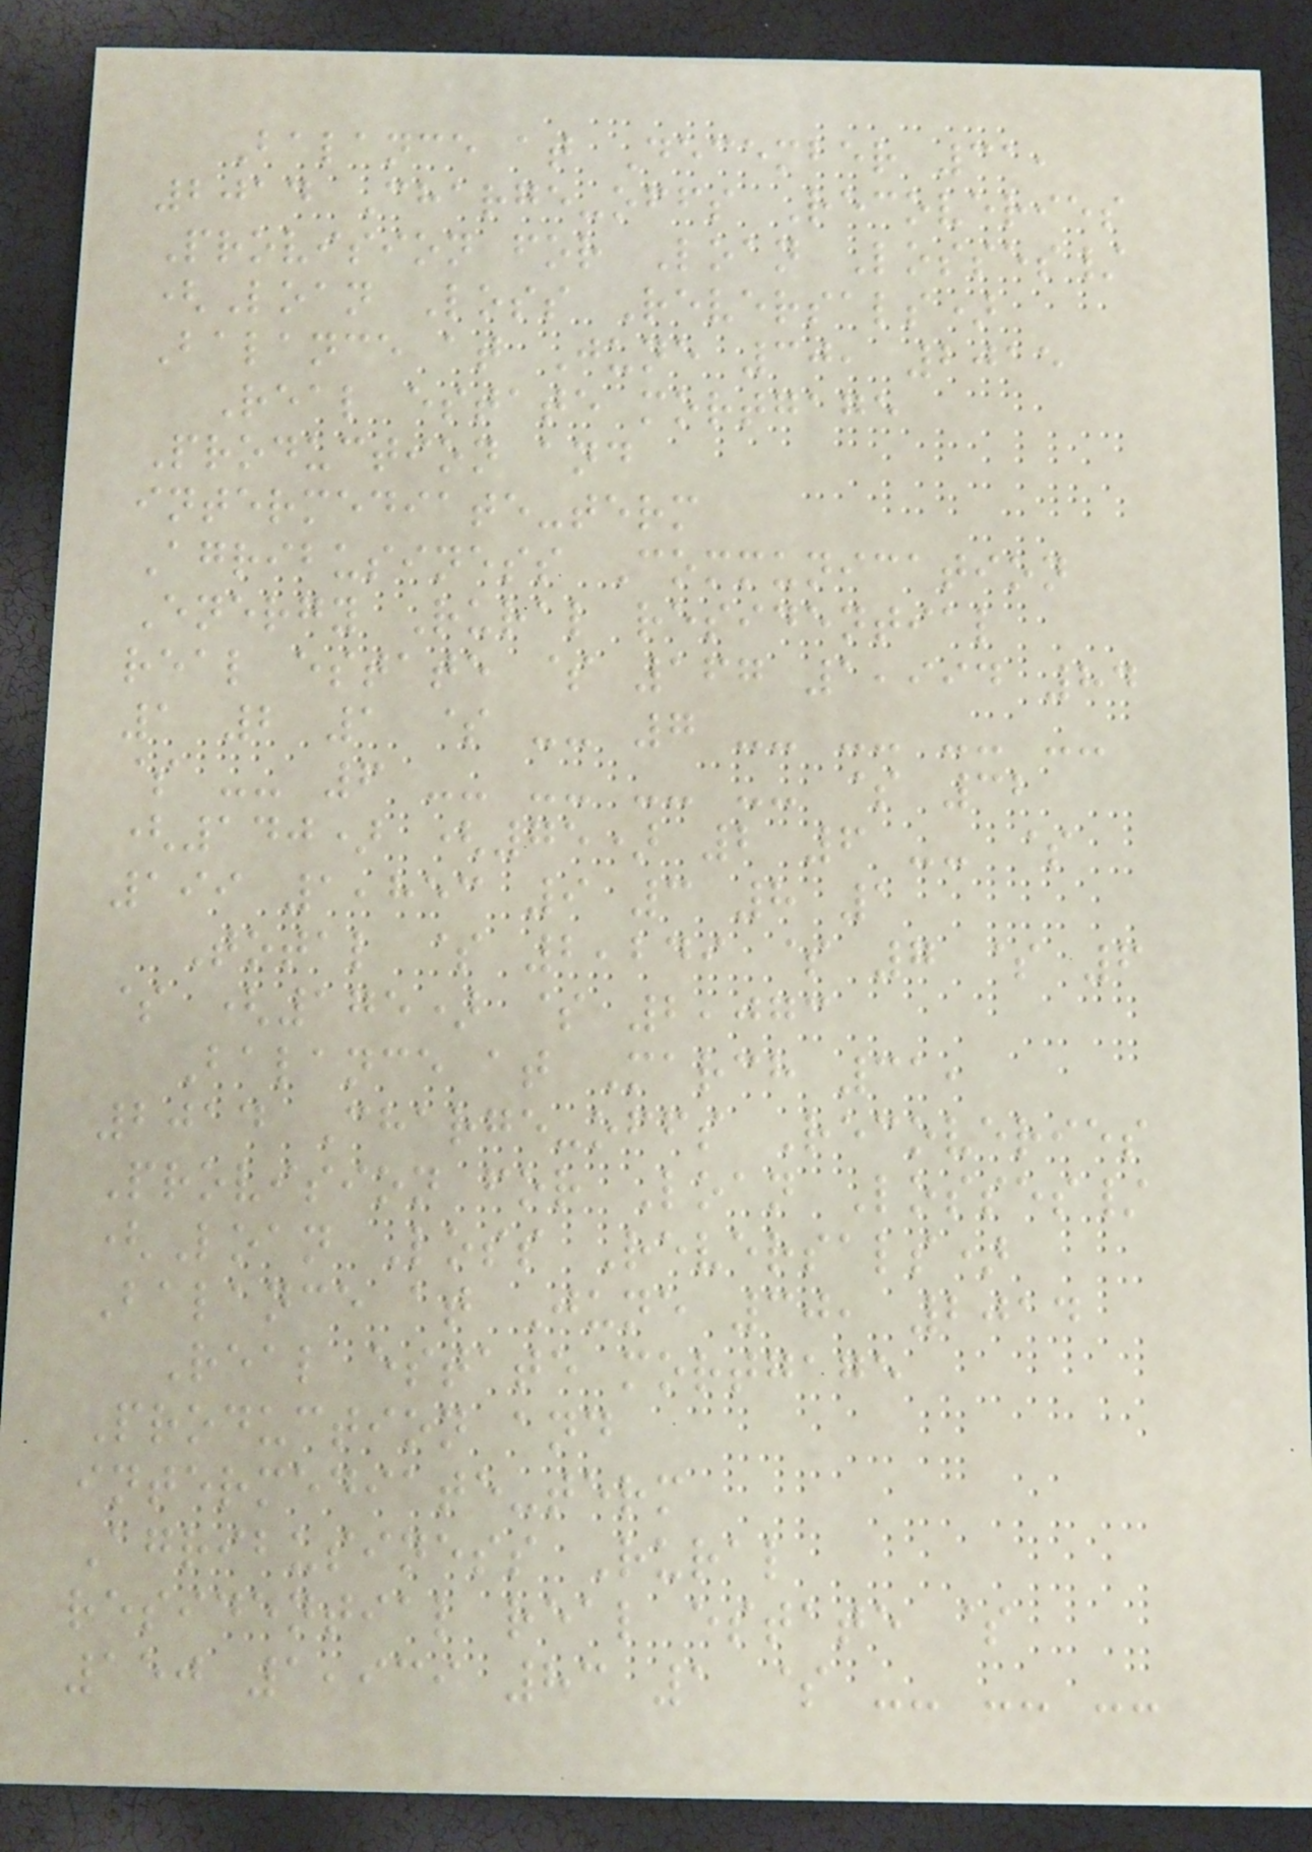Balance at December 31,
2014 Charge-offs Recoveries
Provision for Loan Losses/
(Loan Loss Reversals)
Balance at June 30, 2015
Real estate mortgage
Production and
intermediate-term
Agribusiness Communication
Energy Rural residential
real estate $ 167 1,994 84
1 2 1 $ -- 7 -- -- -- --
$ -- 6 -- -- -- -- $ 32
(140) (75) 2 6 -- $
199 1,853 9 3 8 1
Total $ 2,249 $ 7 $ 6
$ (175) $ 2,073
Balance at March 31,
2014 Charge-offs Recoveries
Provision for Loan Losses/
(Loan Loss Reversals)
Balance at June 30, 2014
Real estate mortgage
Production and
intermediate-term
Agribusiness Rural
residential real estate $
150 1,939 83 1 $ -- -- --
